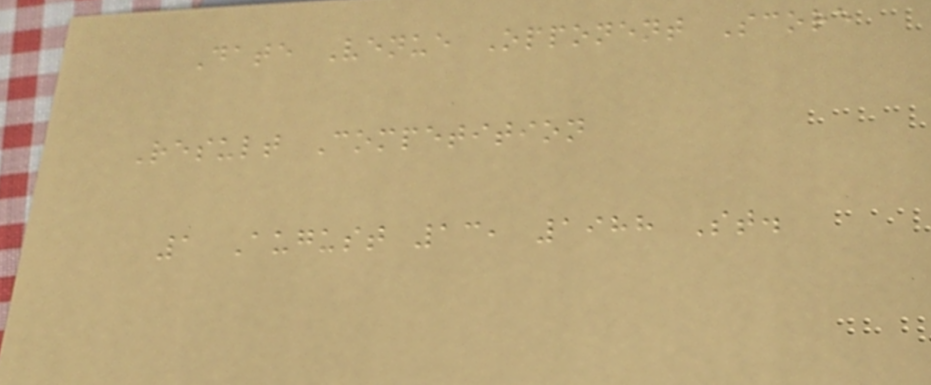Date Venue Opponent Score
Result Competition
1 August 13, 1988 St.
